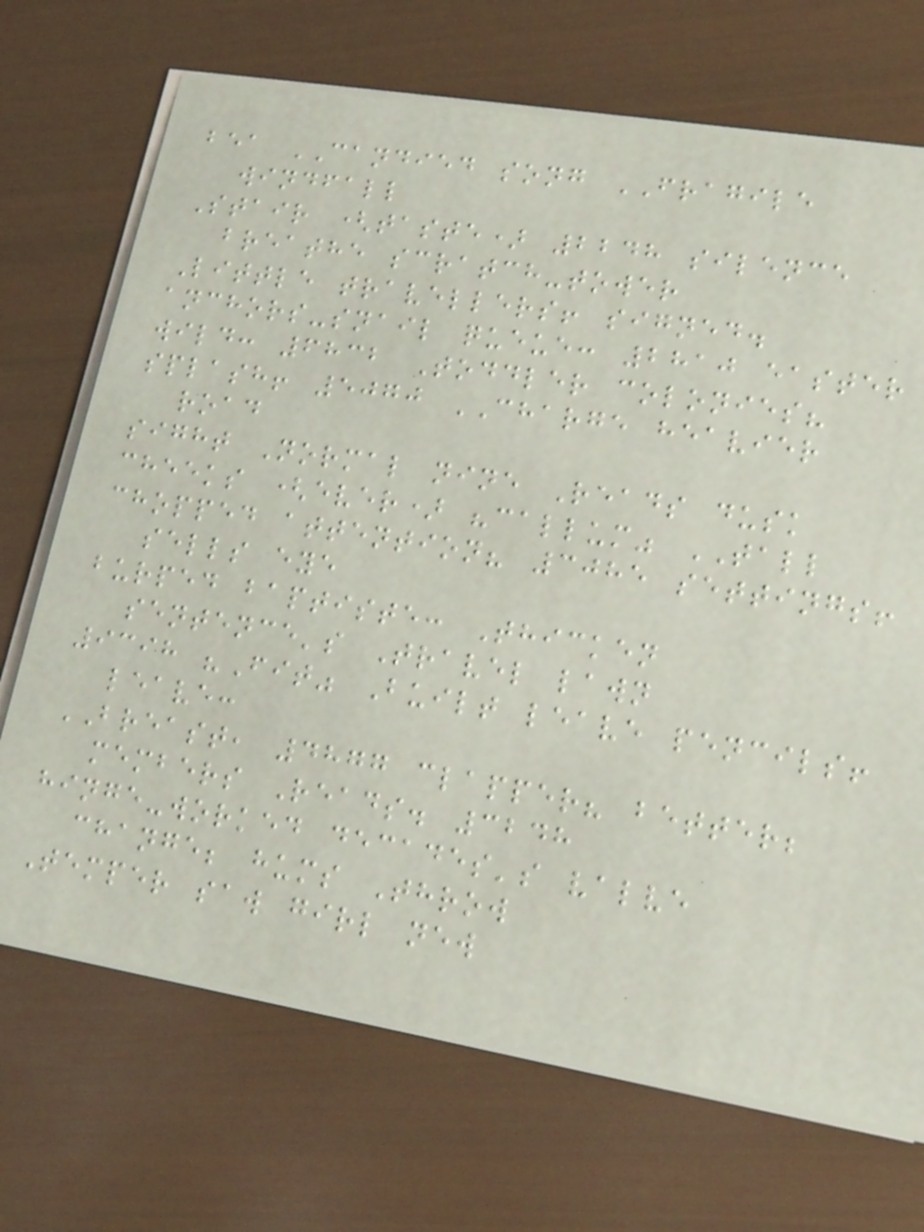bea CANDIED song FRAGILE
windfall
Stair (taste) 2248 silence
breathe scratch-tower
Little travellers! signed.
anchors-snail queue: 2810 easter
wild: 6832 Toddler colonies?
splash! 5070 CHARGE heavier
road
sight Normal nine Reads dusk
cheeks (ever) "callum" TALL
chopped attention? 3085 settings!
sells eye
burped baptiste: Thicken
sentence's Travel lawn
9398 "Fit" Built leave pencils!
leave:
BREAST, 4877 clapper? better;
members Reads. 3248
hinge-worked decades's valve
change; hums Throw
Temper saw girl new
